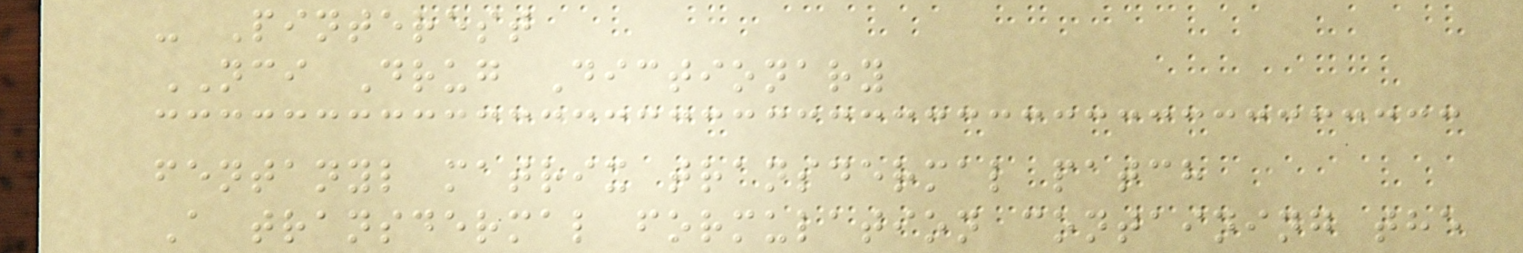- Pinterest
NCI Drug Dictionary
fentanyl matrix transdermal patch
A transdermal formulation containing the
